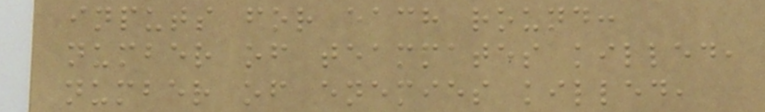inputs for each round:
number of teammates killed,
number of enemies killed,
